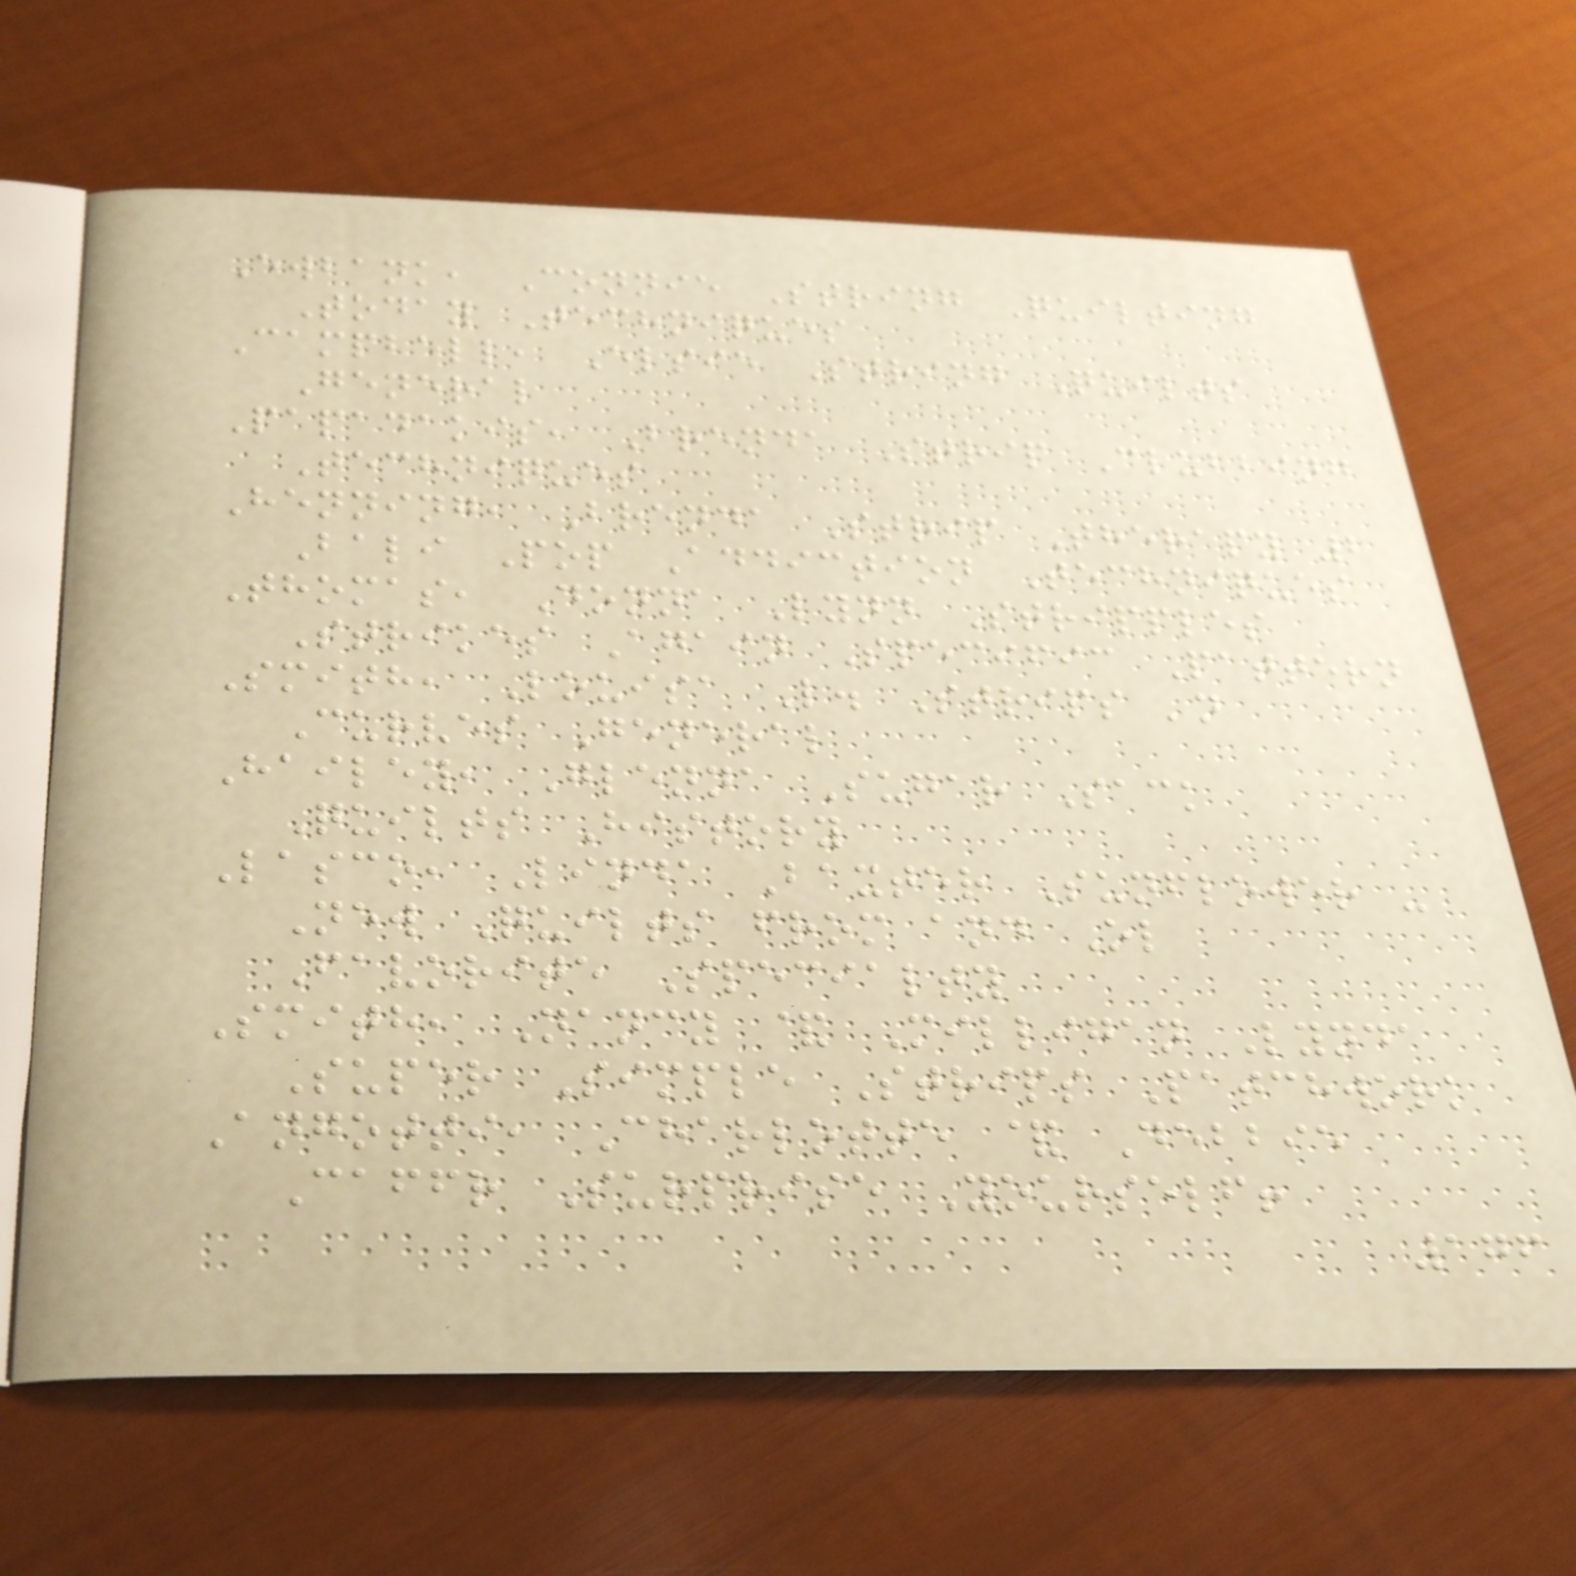Ewbank, Connie String Quilting
Today Techniques
Campbell, Elsie String Quilts
General
Papadakis, Brenda Strip Clubbing
Techniques
Henning, Brenda Strip Therapy 2
Bali Pop Addiction Techniques
Thomas, Donna Lynn Stripples
Strikes Again Specific Pattern
Smith, Louisa L. Strips 'n
Curves General
Hailey, Glenna Sugar Sack
Quilts History
Lasco, Linda Baxter Sunflower -
New Quilts from and Ol
Favorite Specialty
Smith, Nancy & Milligan Lynda
Super Simple Strips Patchwork
Angotti, Charlotte & Debbie
Caffr Surprise Yourself!
176
